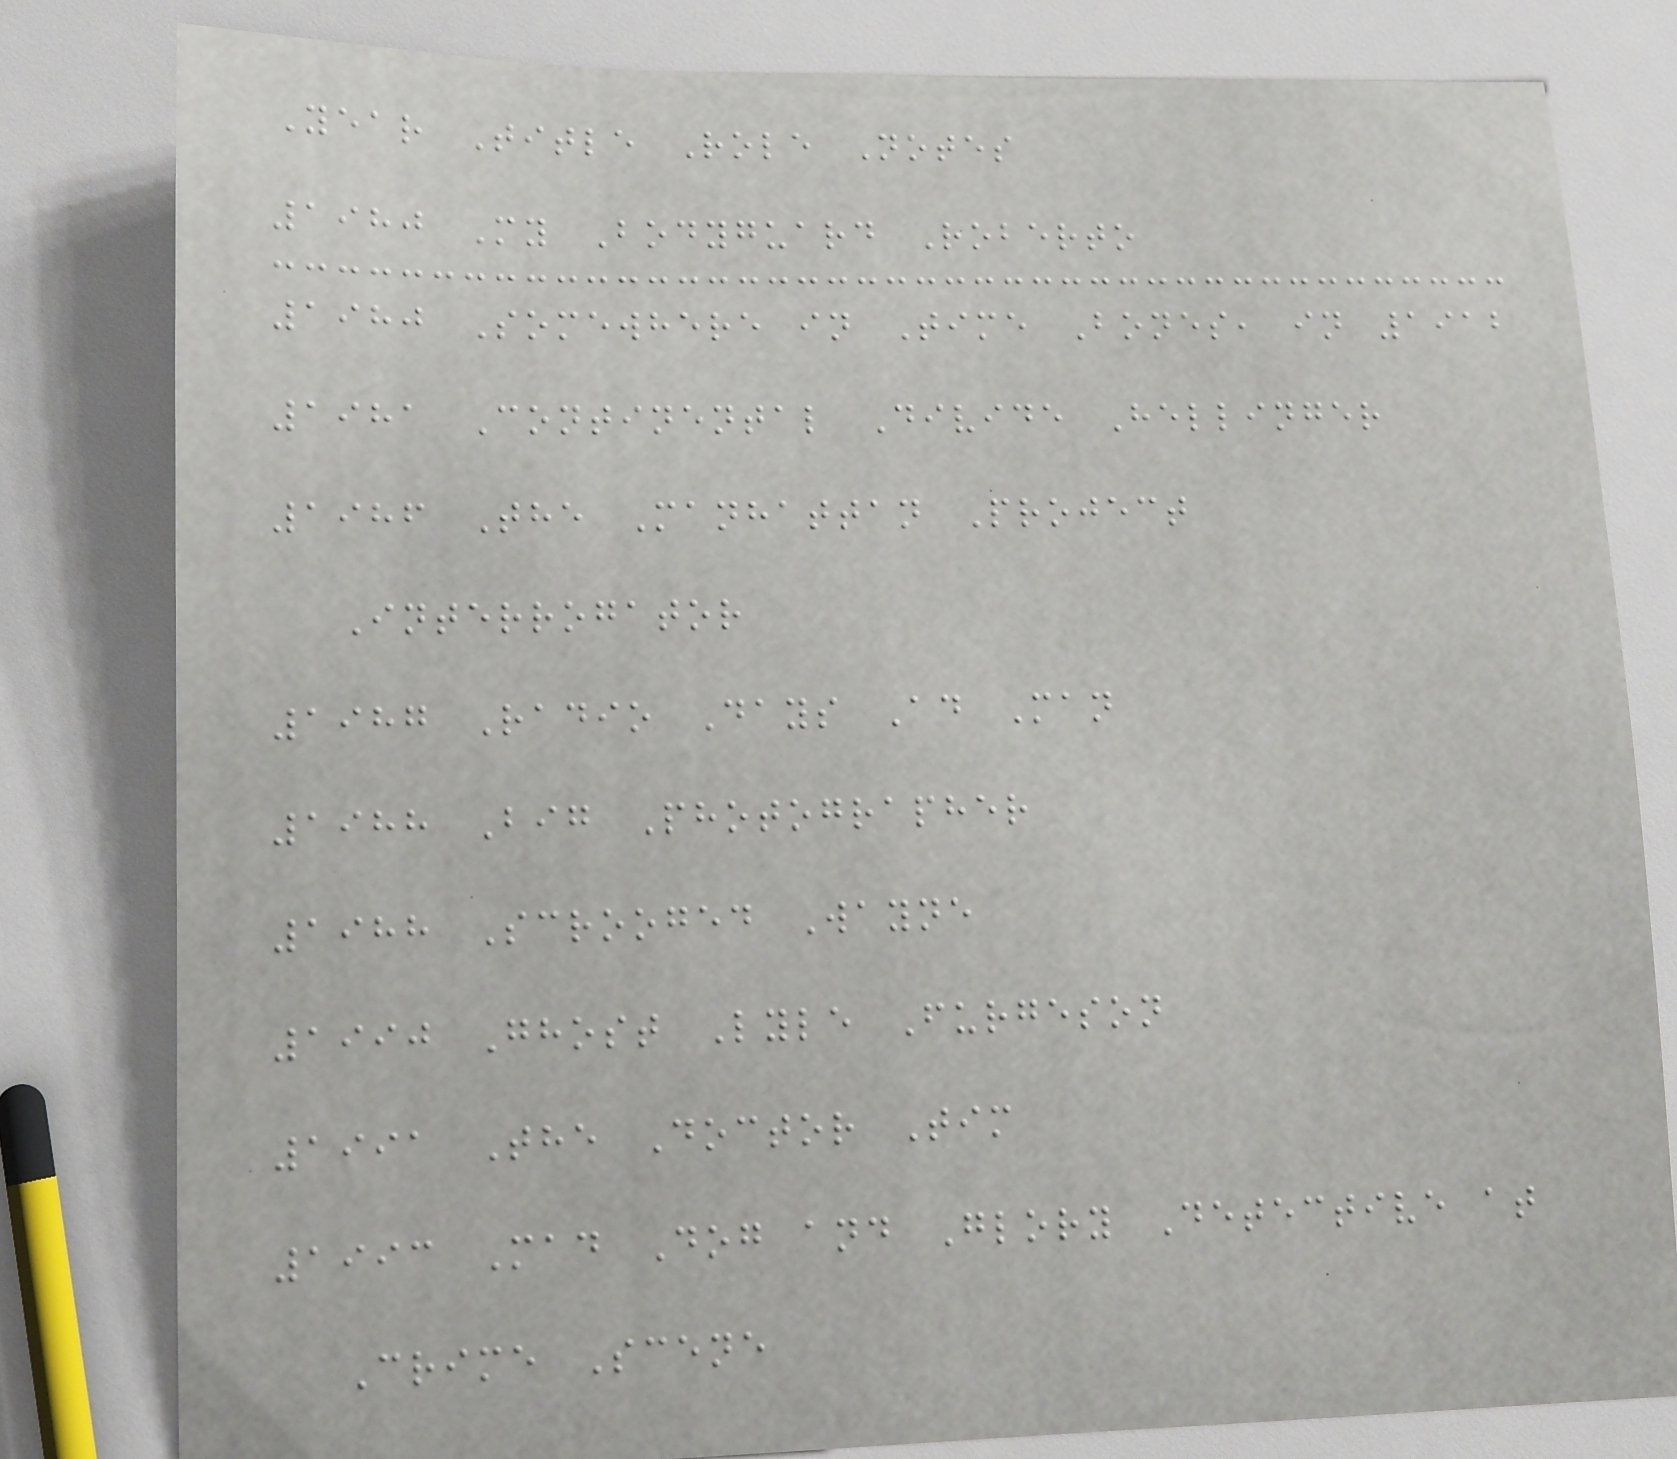Year Title Role Notes
1980 My Bodyguard Roberto
1980 Somewhere in Time Bones, in 1912
1981 Continental Divide Hellinger
1986 The Manhattan Project
Interrogator
1987 Radio Days Ad Man
1988 Big Photographer
1988 Scrooged Wayne
1990 Ghost Lyle Furgeson
1991 The Doctor Tim
1993 Mad Dog and Glory Detective at
Crime Scene
